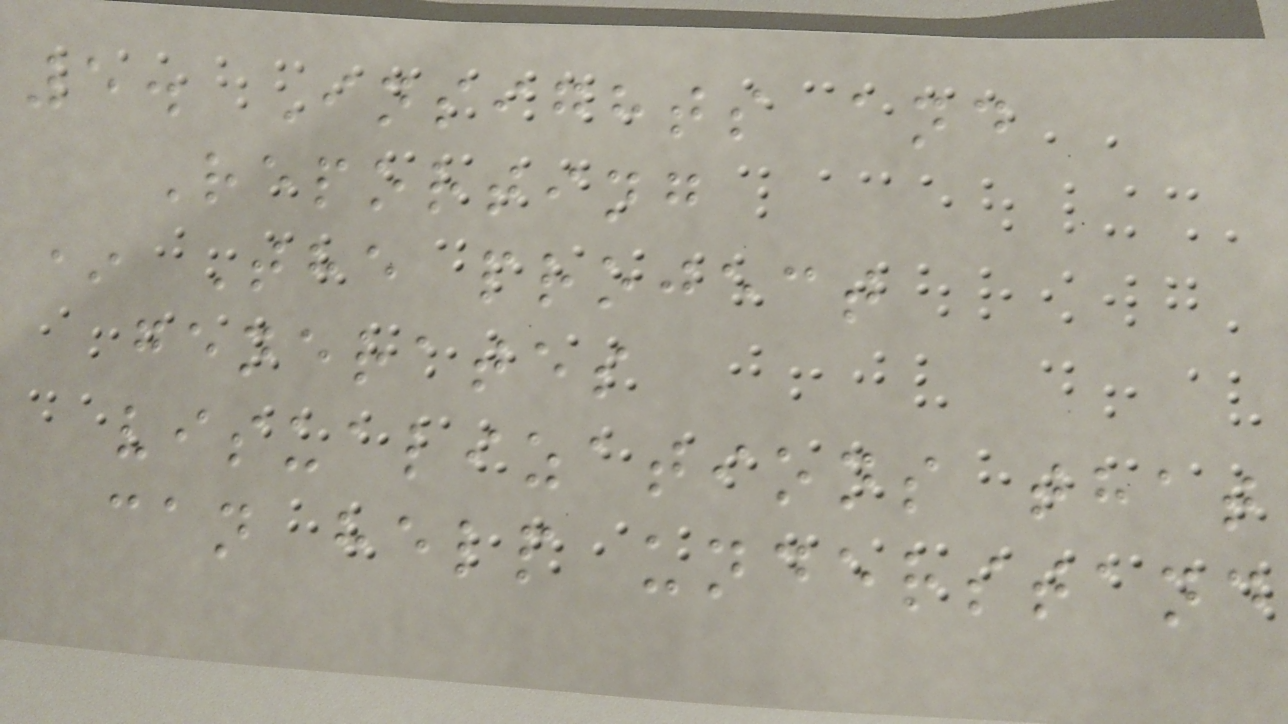5. Insights and
Reporting
* The project
generates
visualizations that
can help understand
